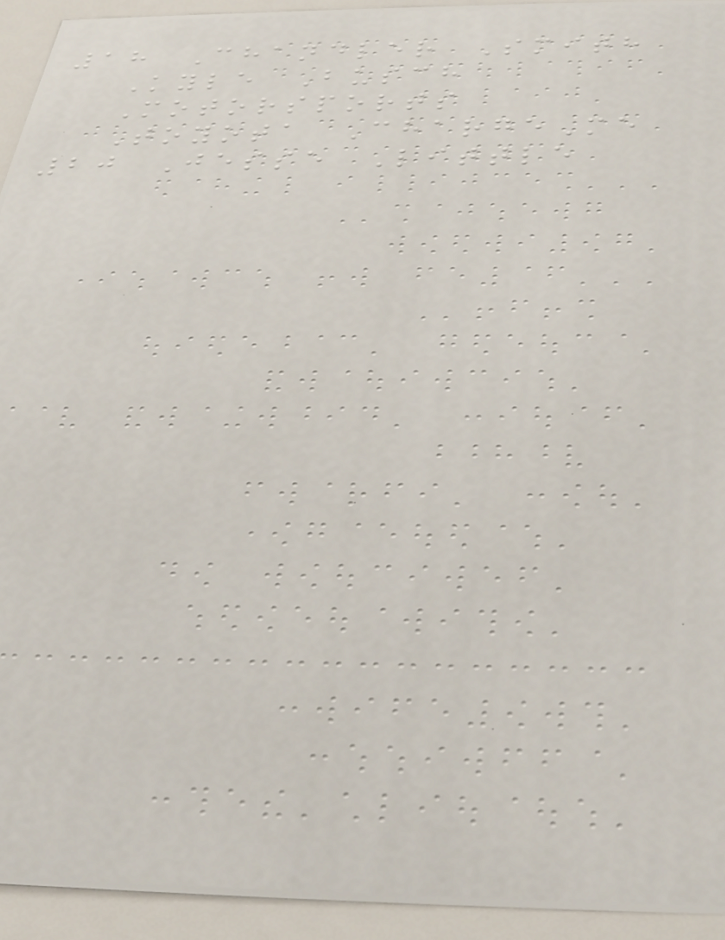18 Chandler Smith
Kyle Busch
Motorsports
Toyota ChargeMe
20 Jesse Little
